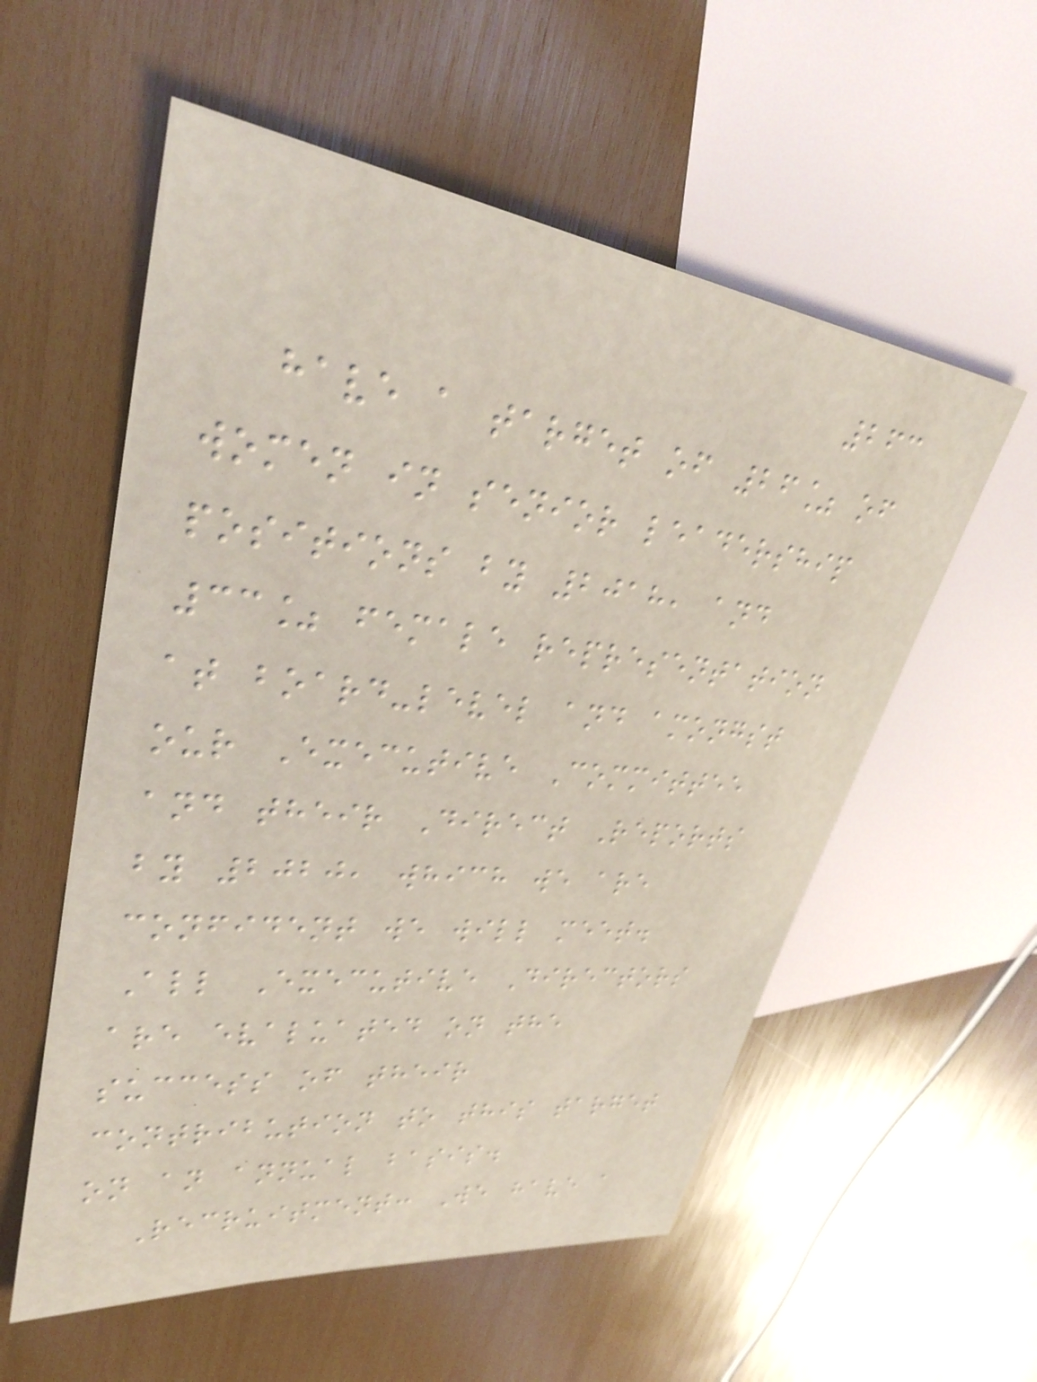263
have a target of 26% of
women in senior leadership
positions by 2018, and
33% female representation
at board-level and amongst
our Executive Committee
and their Direct Reports
by 2020, which we are
confident we will meet.
All Executive Directors
are evaluated on the
success of their
contribution to this target
on an annual basis.
Recruitment: We have a
